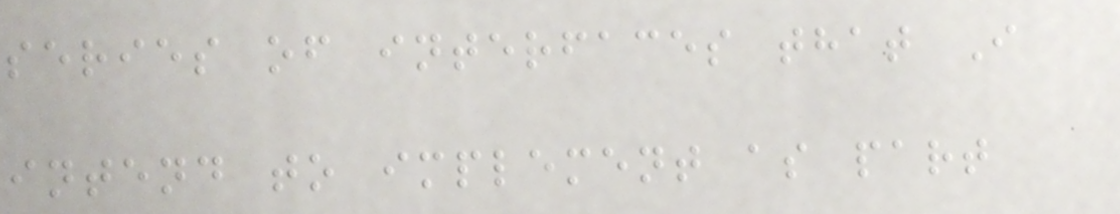series of interfaces that I
intend to implement as part
